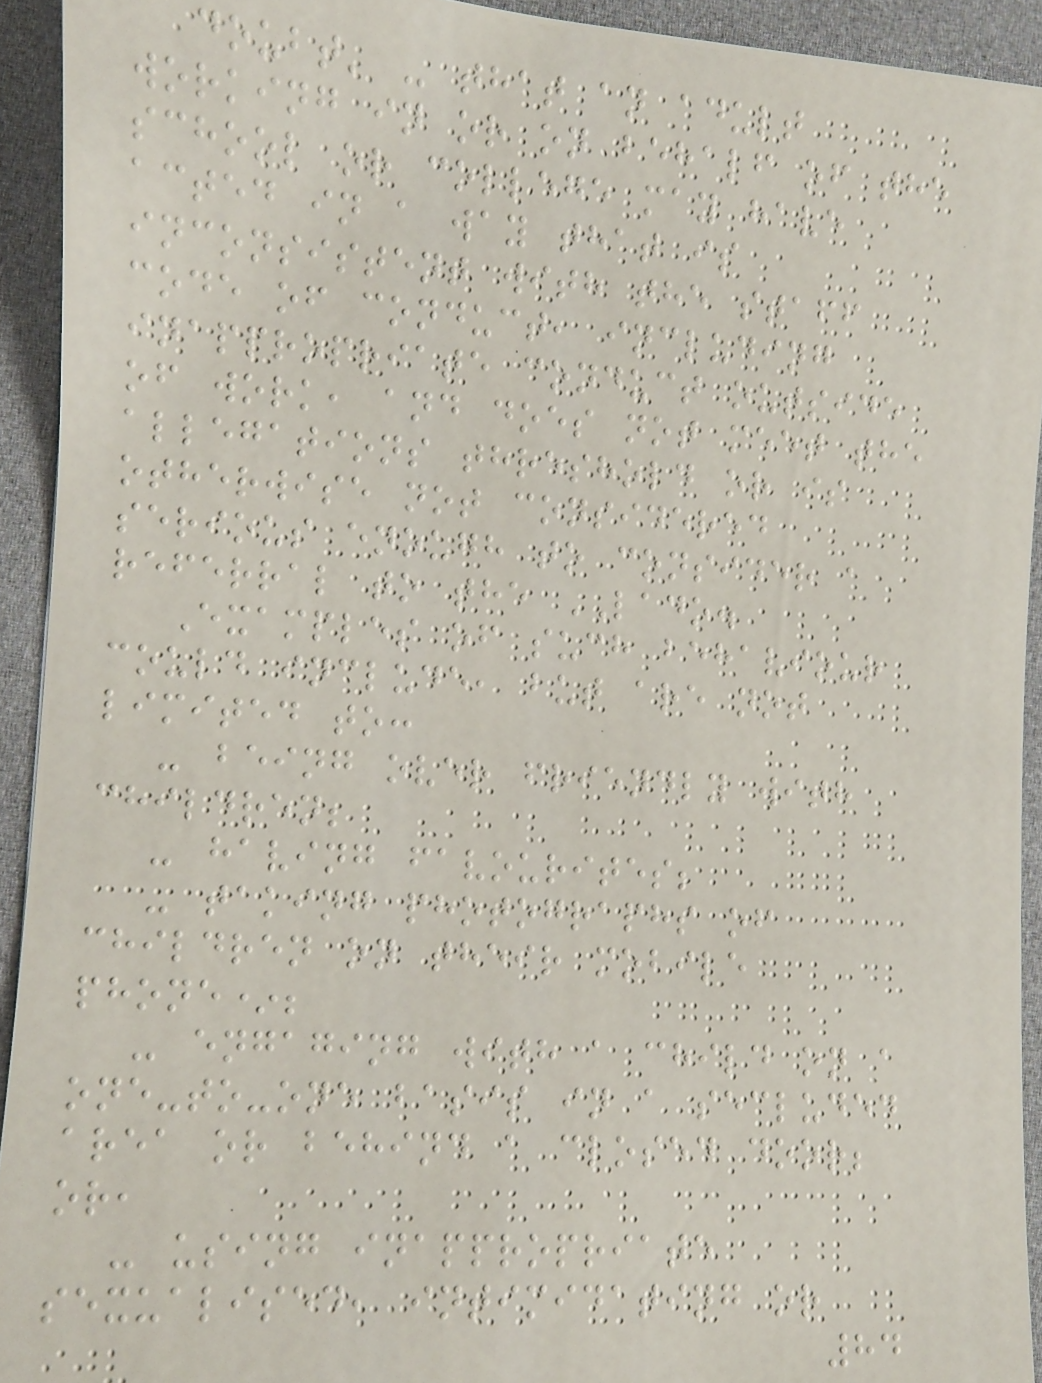doubt' - that an adult
working in or on behalf of the
school or college may have
acted in a way that is
inconsistent with the staff
code of conduct, including
inappropriate conduct outside
of work, and does not meet the
allegations threshold or is
otherwise not considered
serious enough to consider a
referral to the LADO.
Examples of such behaviour
could include, but are not
limited to:
- being over friendly with
children;
- having favourites;
- taking photographs of
children on their mobile
phone*;
- engaging with a child on a
one-to-one basis in a secluded
area or behind a closed door;
or,
- using inappropriate
sexualised, intimidating or
84
